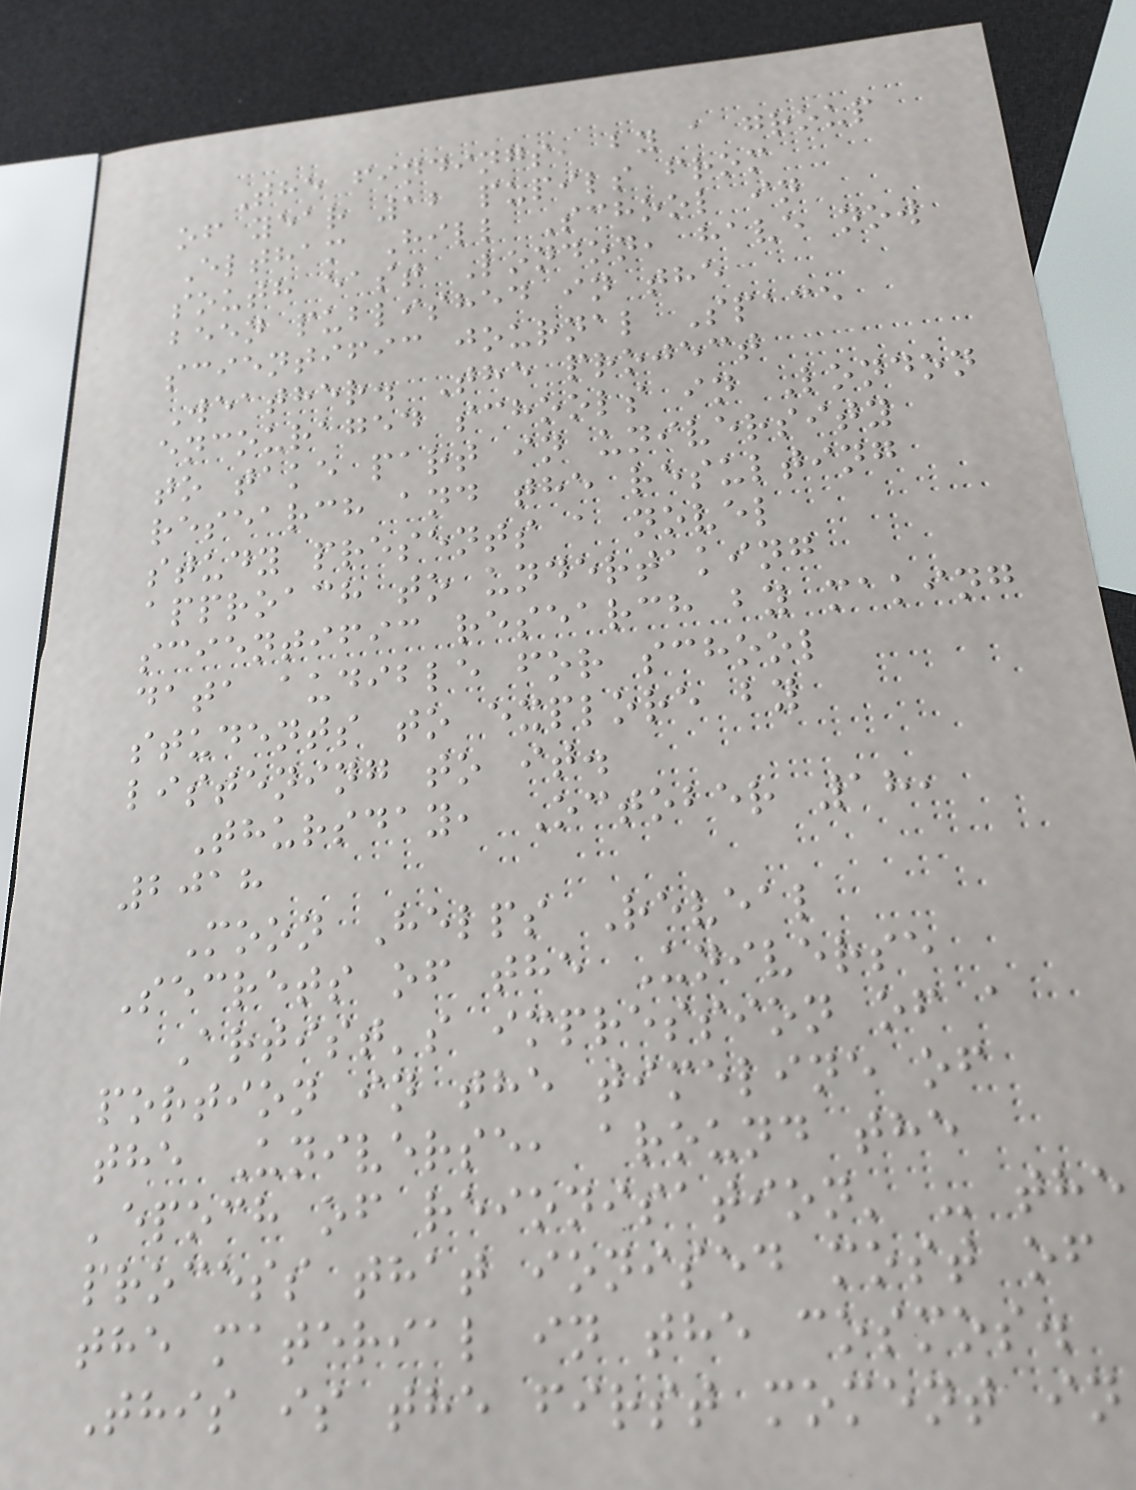The findings, by a group
of year 12 pupils from
Eltham Hill School in
south east London, have now
been published in the
scientific journal Space
Weather. The project
encouraged schools in London
to take part in university
research and the resulting
study presents a novel
approach to undertaking
scientific research by making
data audible for school
students to explore by
listening to it.
Thursday, October 18,
2018
Moon Helps Reveal
Secrets of the Universe
Artist's impression of a
portion in the timeline of
the Universe, around the
'epoch of reionisation' - the
process that ionised most of
the material in the cosmos.
This is the first moment in
